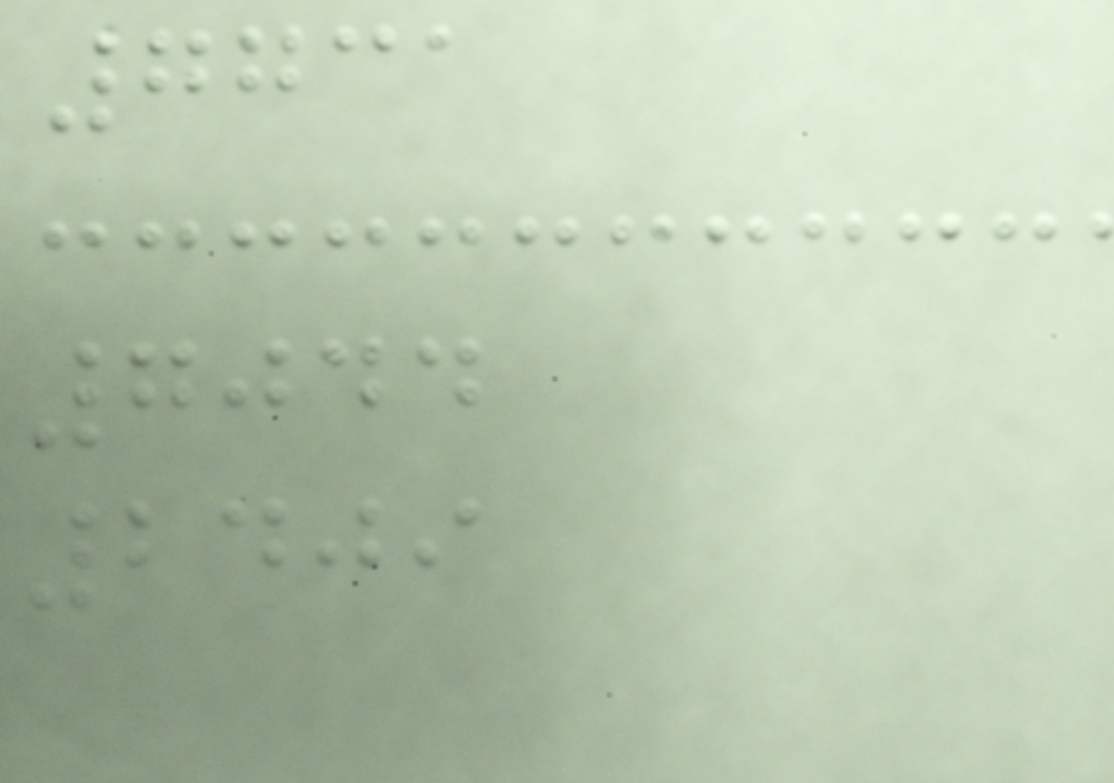7731
7044
2409
